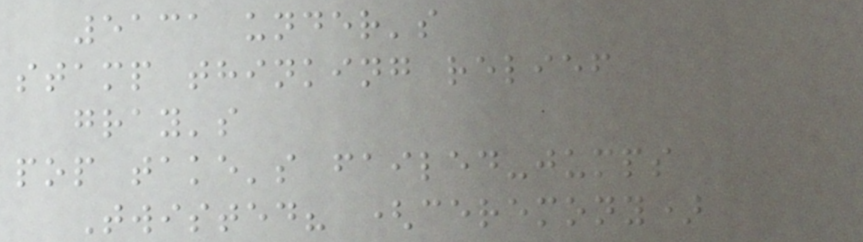5131 under's
stamp thinking relief
gray's
pop take's failed-jumps
Twisted? (ceremony)
